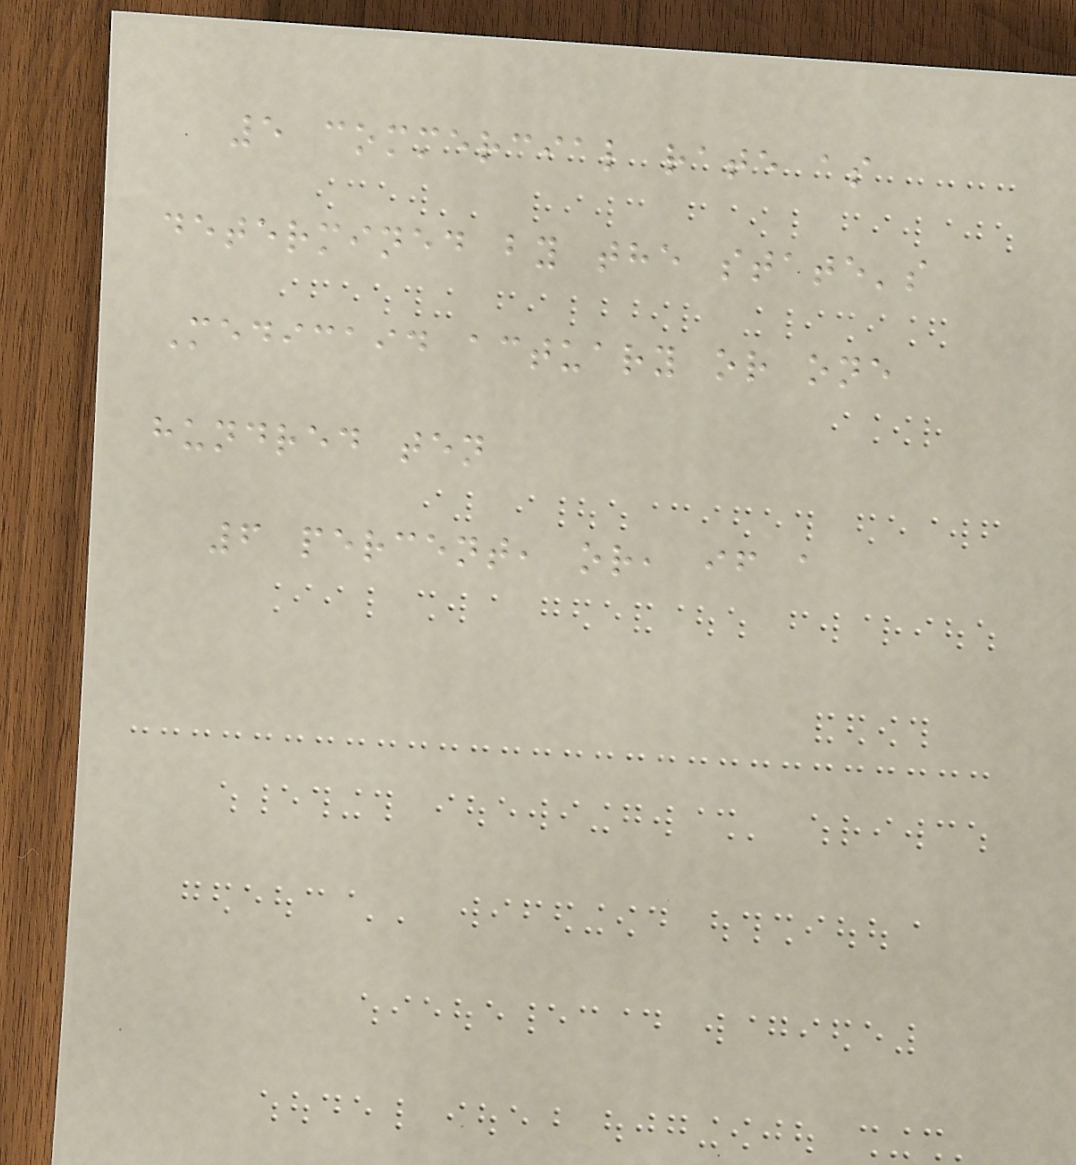5 commercial rate as
determined by the state's
Medicaid actuary or one
hundred ten
6 percent, or, if a
